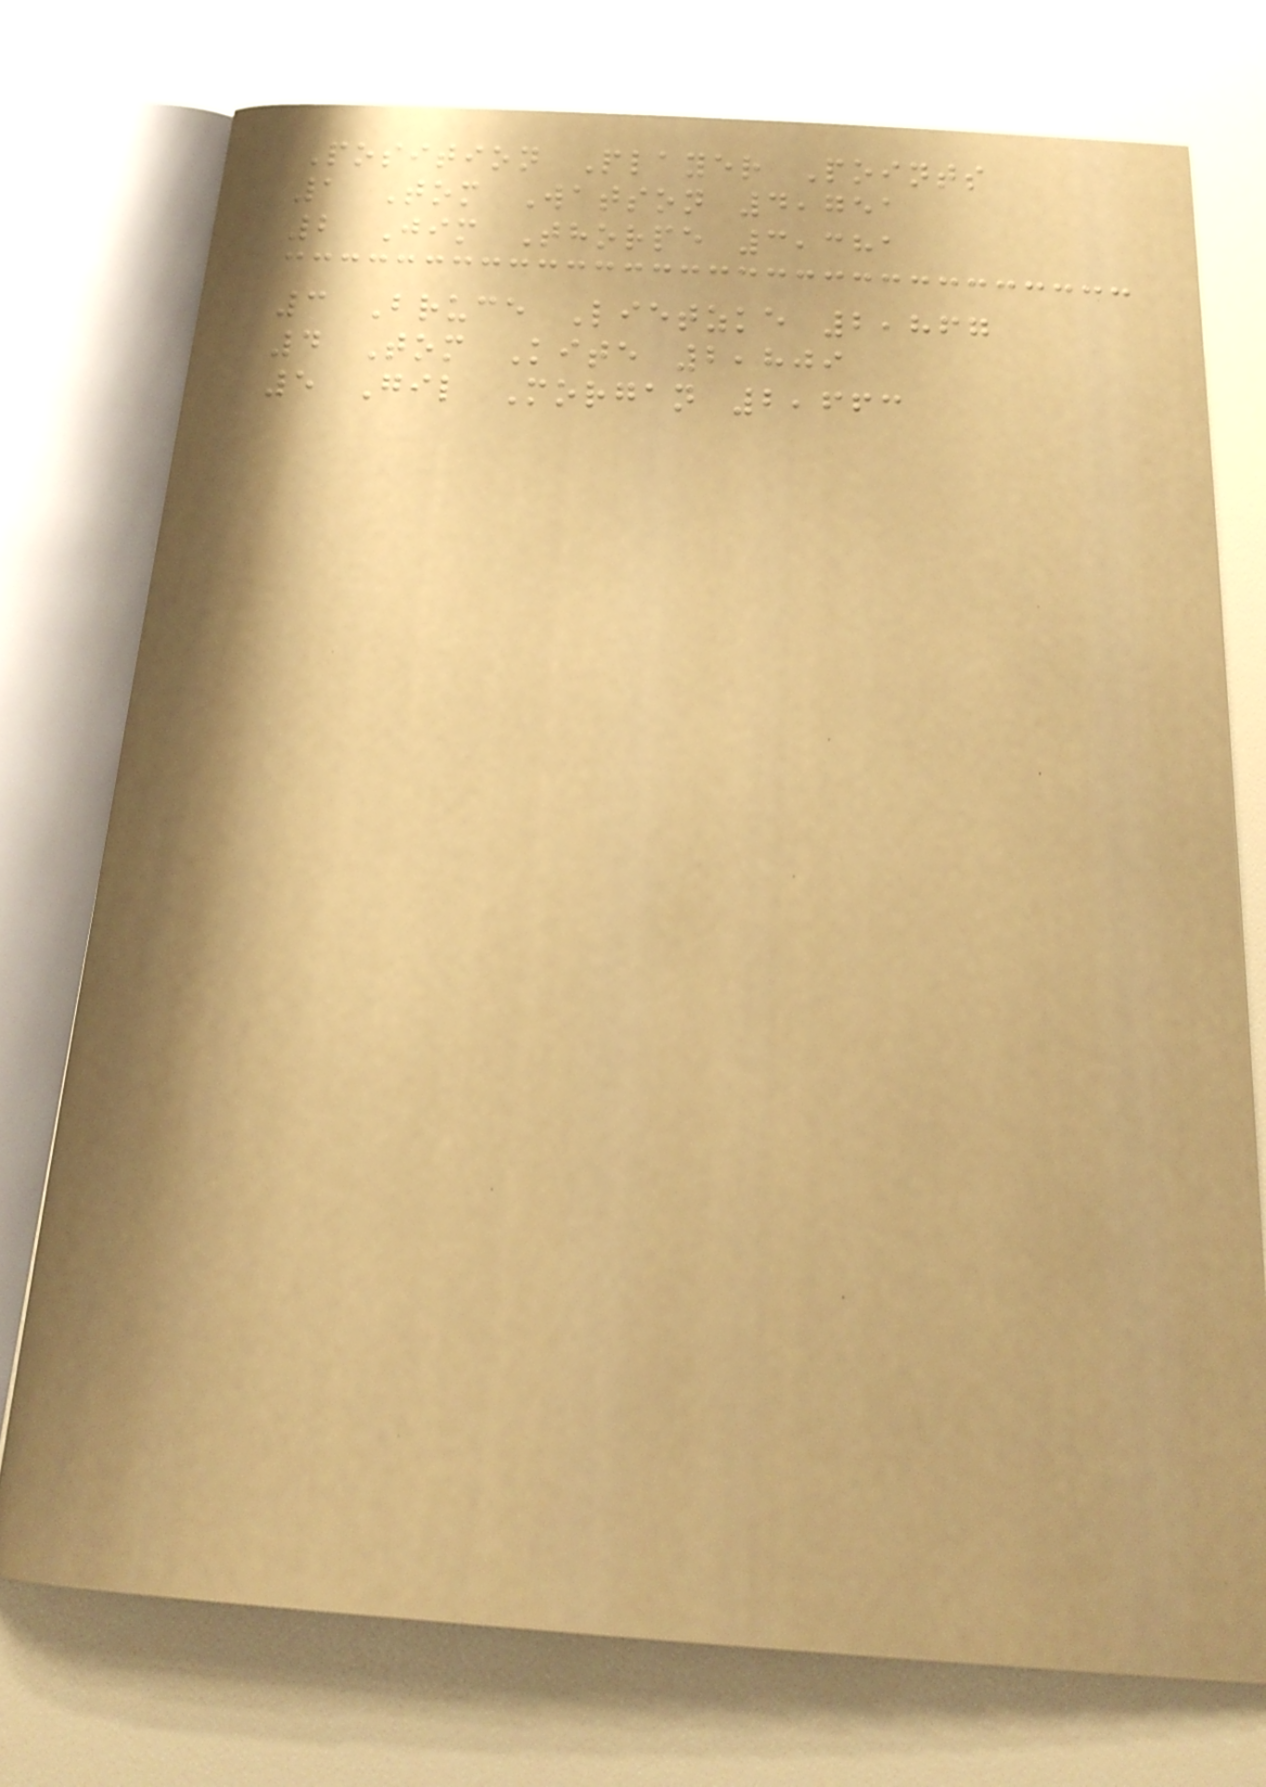Position Player Points
1 Tom Watson 4,751
2 Jim Thorpe 3,381
3 Bruce Lietzke 2,867
4 Tom Kite 2,809
5 Gil Morgan 2,663
